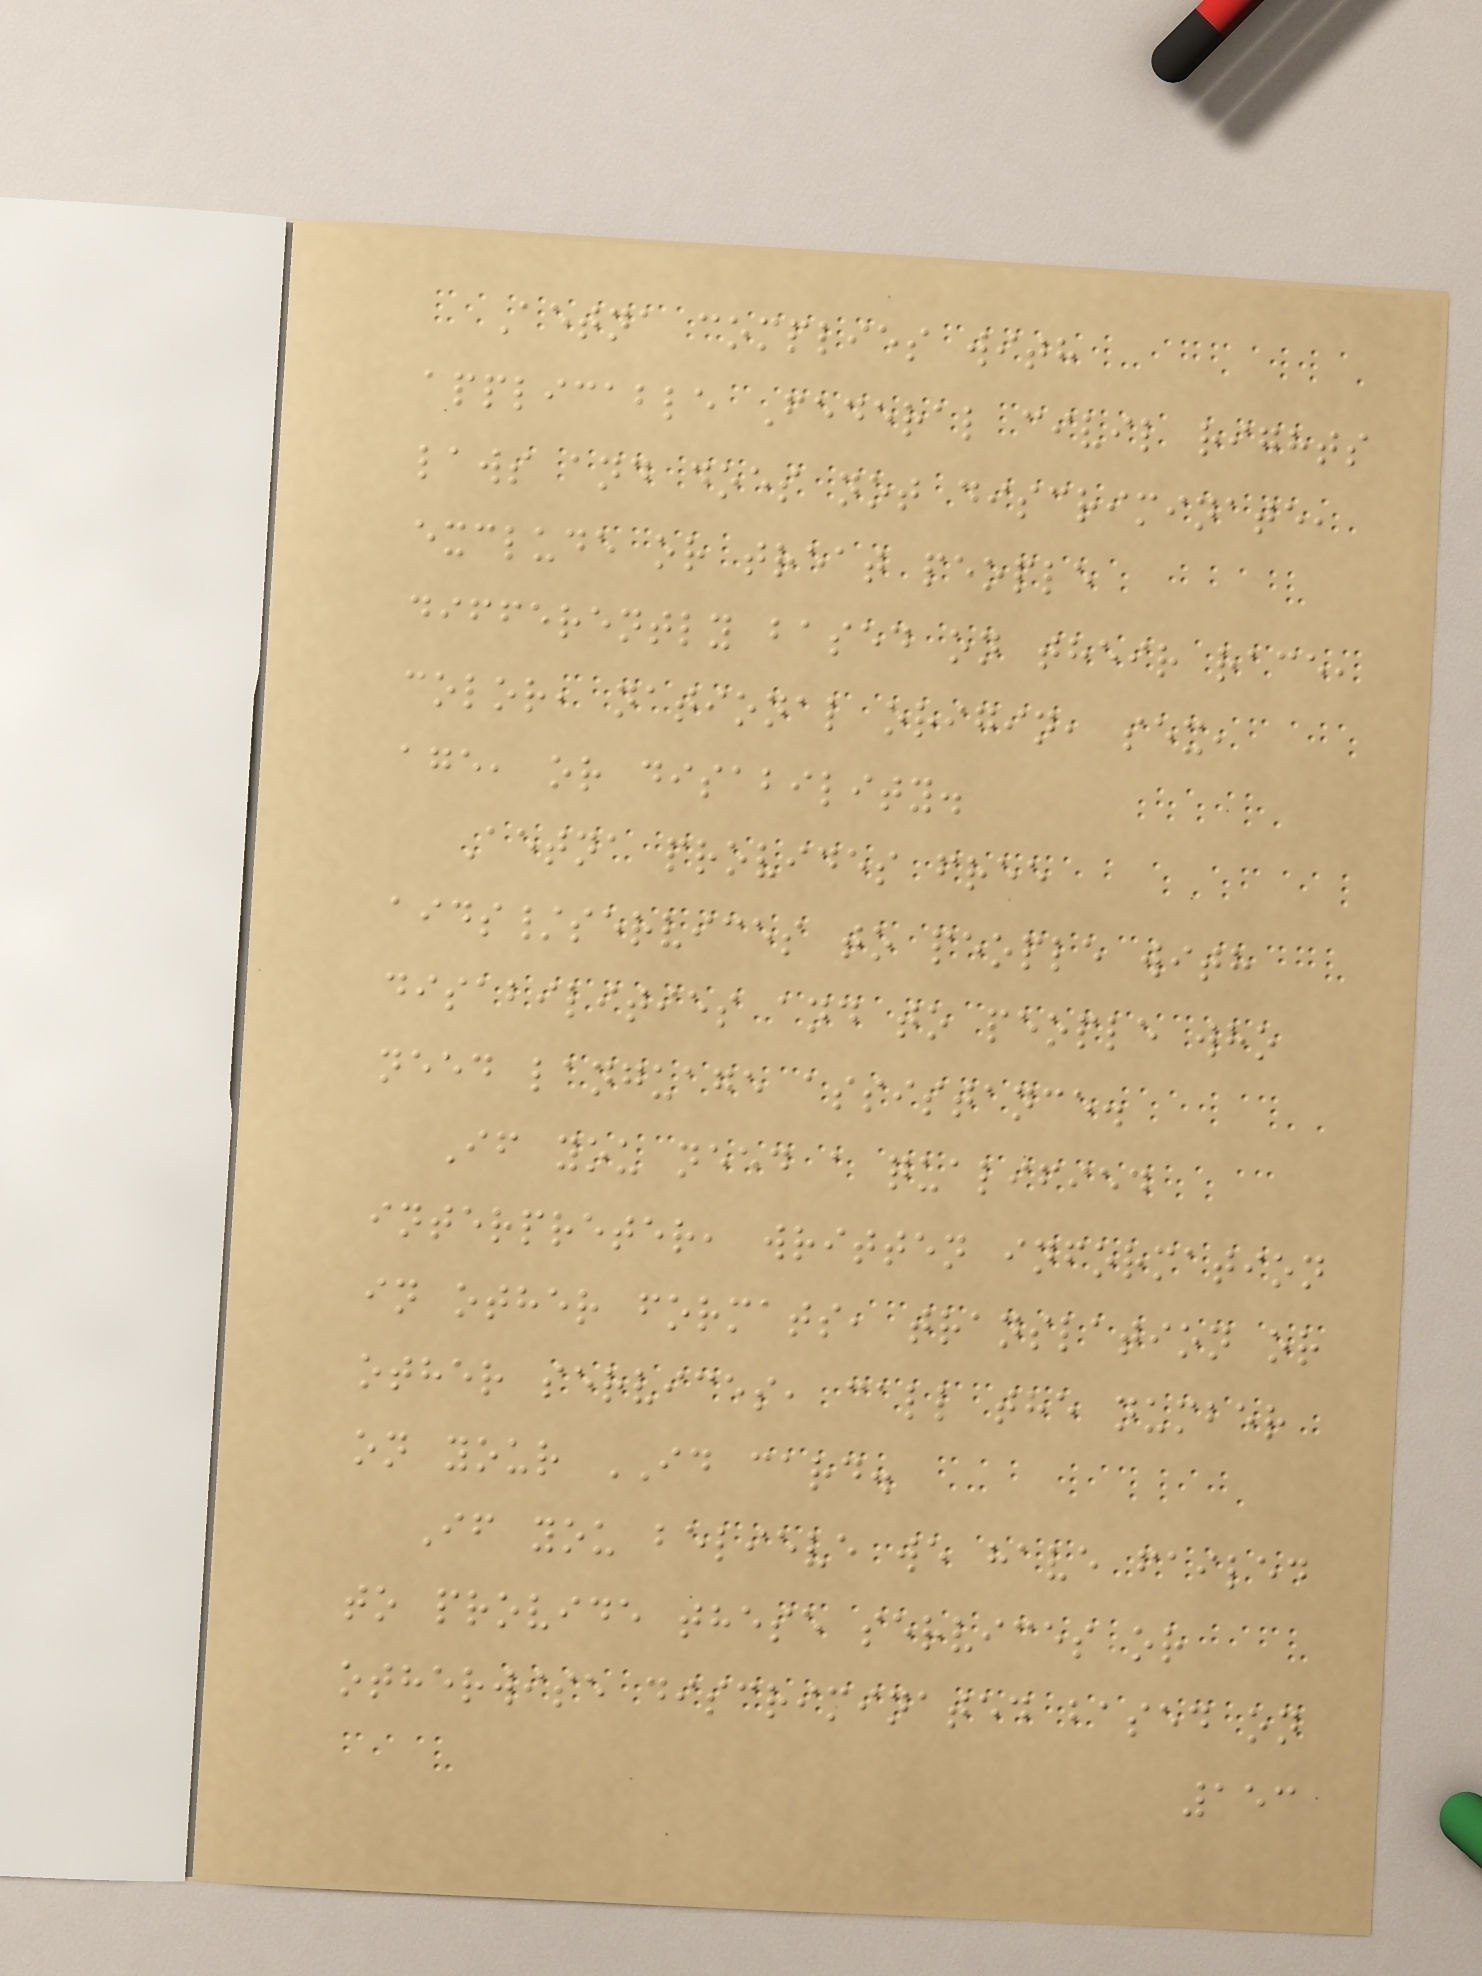Aetna complies with
applicable Federal civil rights
laws and does not discriminate,
exclude or treat people
differently based on their race,
color, national origin, sex,
age, or disability.
Aetna provides free
aids/services to people with
disabilities and to people who
need language assistance.
If you need a qualified
interpreter, written information
in other formats, translation or
other services, call the number
on your ID card.
If you believe we have failed
to provide these services or
otherwise discriminated based on
153
